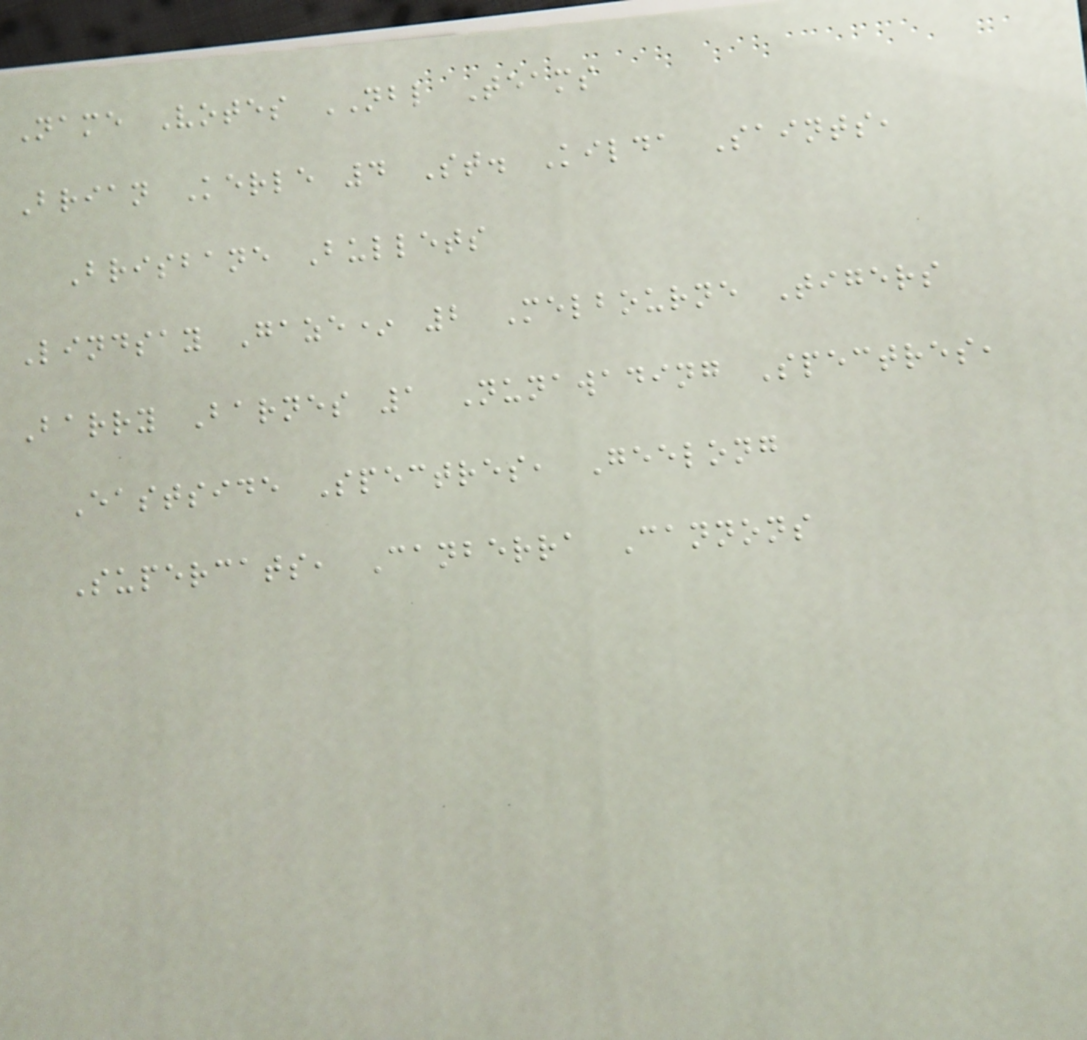Name Votes NBL Teams
Brian Kerle 4 St. Kilda Saints,
Brisbane Bullets
Lindsay Gaze* 2 Melbourne Tigers
Barry Barnes 1 Nunawading Spectres,
Eastside Spectres, Geelong
Supercats, Canberra Cannons
